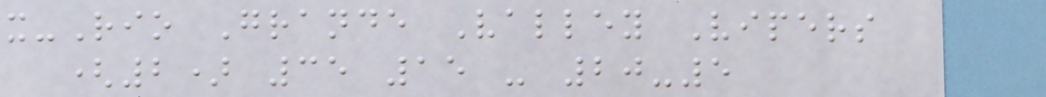x-Rio Grande Valley Vipers
(2) 35 15 - 20-5
